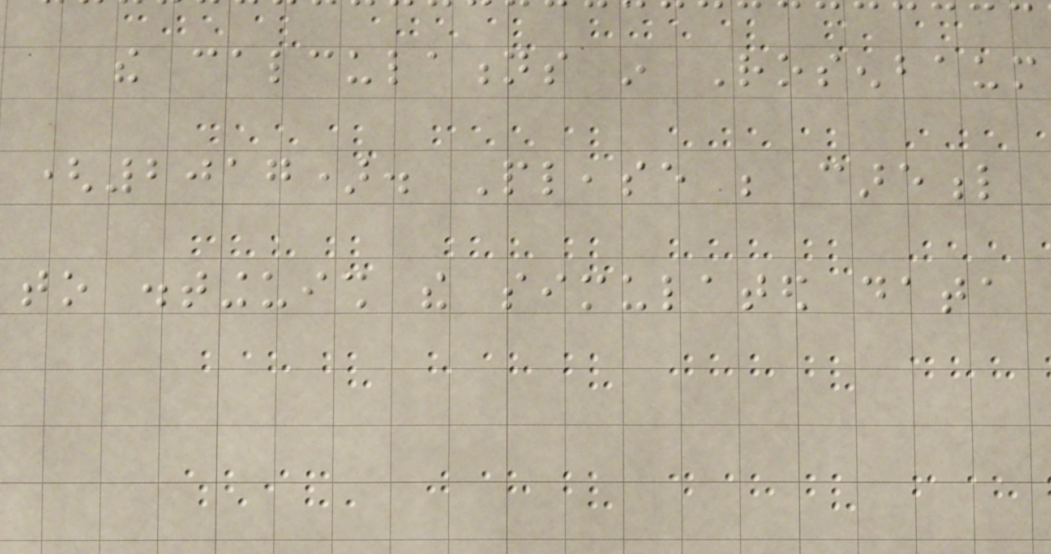the calculations in Rosenbaum
(2017). Please be careful
to distinguish the simulated data
